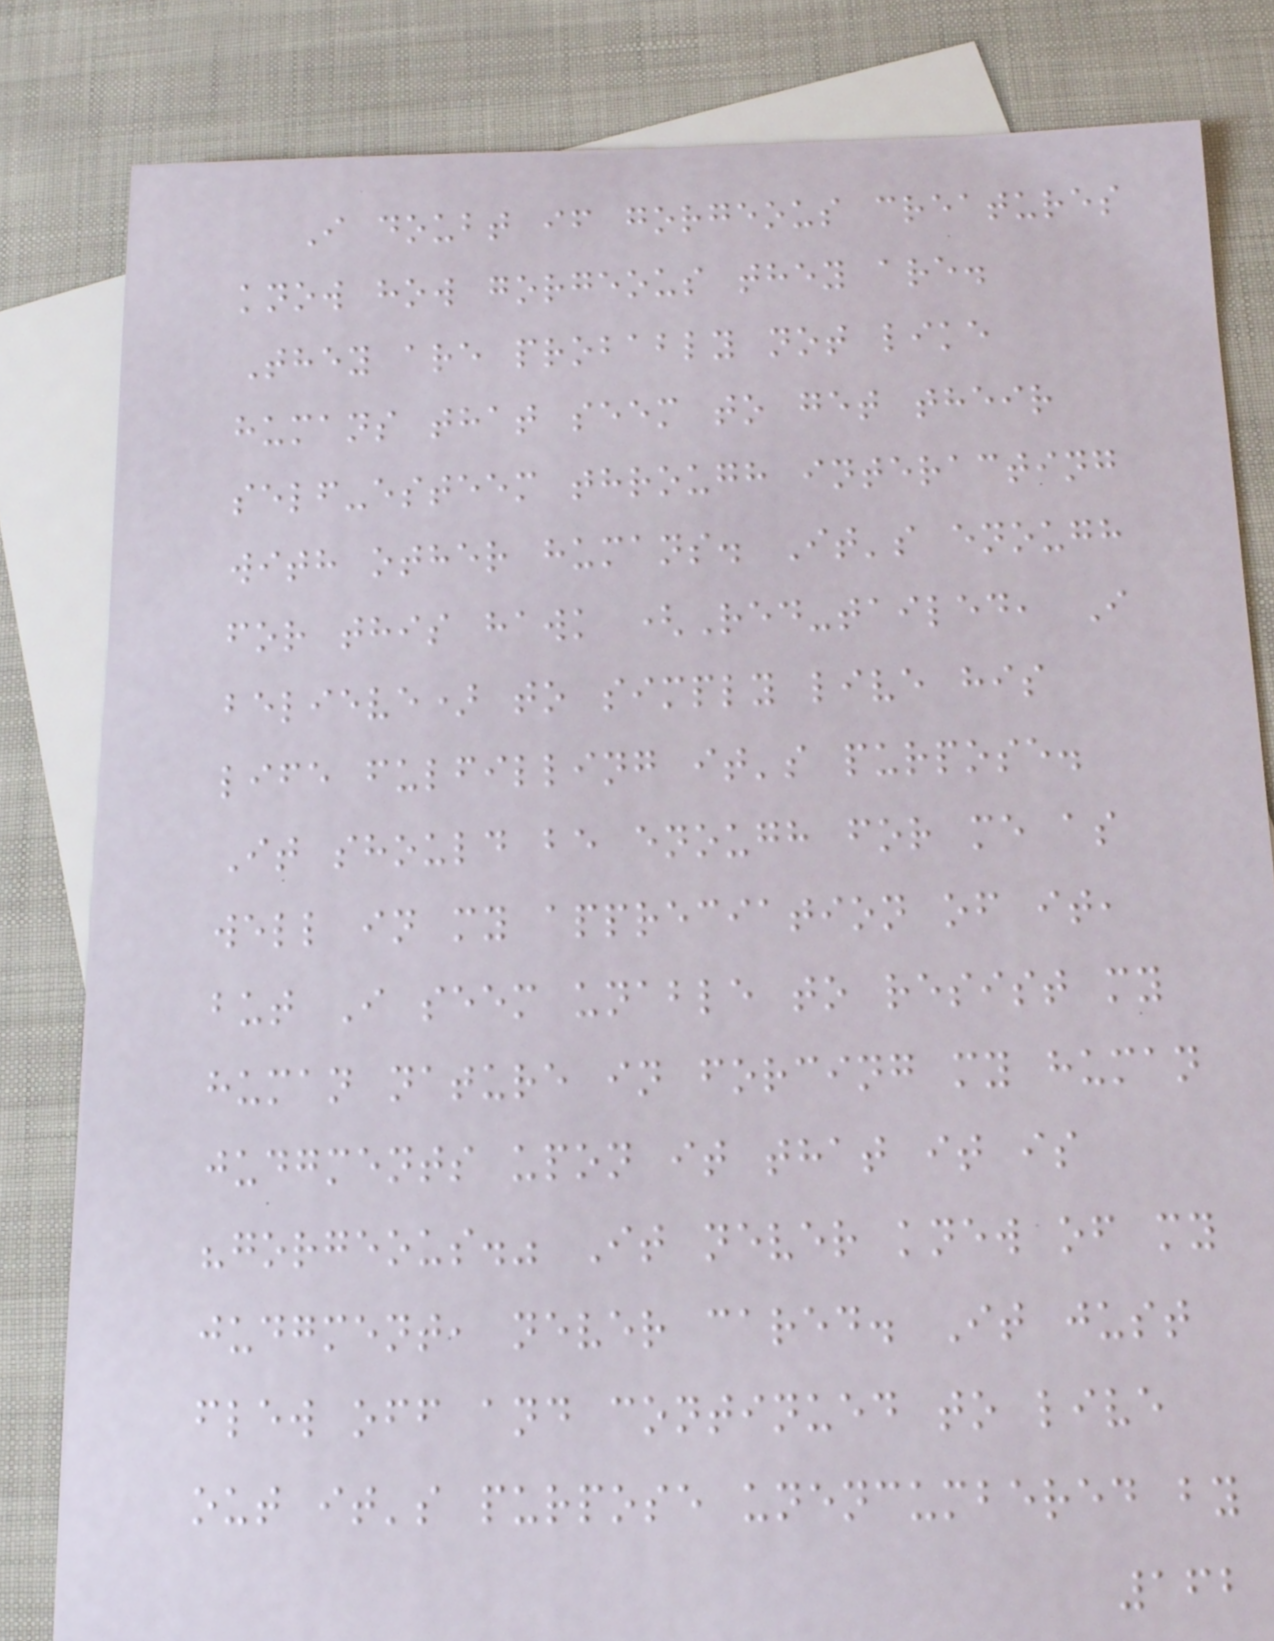I doubt if gorgeous creatures
know how gorgeous they are.
They are probably not like
humans that seem to get their
self-esteem through interacting
with other humans. It's enough
for this hawk (Red-tailed, I
believe) to simply live his
life fulfilling it's purpose.
It should be enough for me as
well in my appreciation of it,
but I seem unable to resist my
human nature in forcing my human
judgments upon it that it is
"gorgeous." It never knew of my
judgment, never cared. It just
flew off and continued to live
out it's purpose unencumbered by
162
